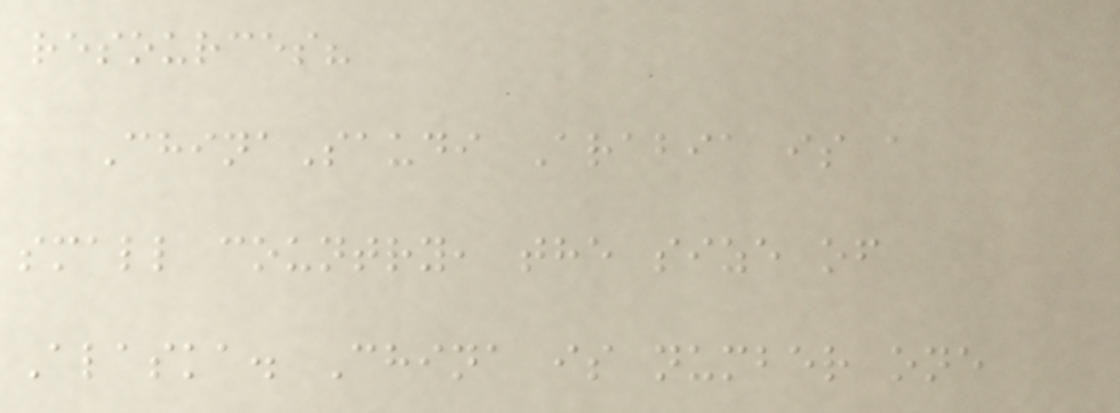resources?
ChinaSaudi Arabia is a
small country, the size of
Alaska. China is number one
